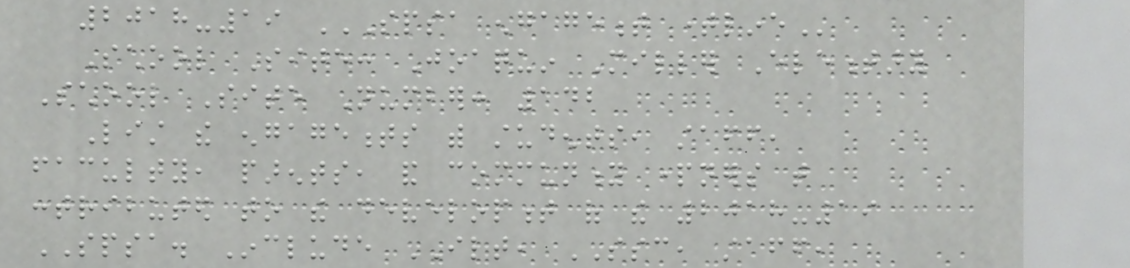2018-19 SPSA ENGAGEMENT TIMELINE
School Site: Joaquin Miller Elementary
School Site Number: 142
List the engagements with students, staff,
faculty, parents, and community partners that
contributed to the development of the 2018-19
SPSA. Include ILT, SSC, staff,
